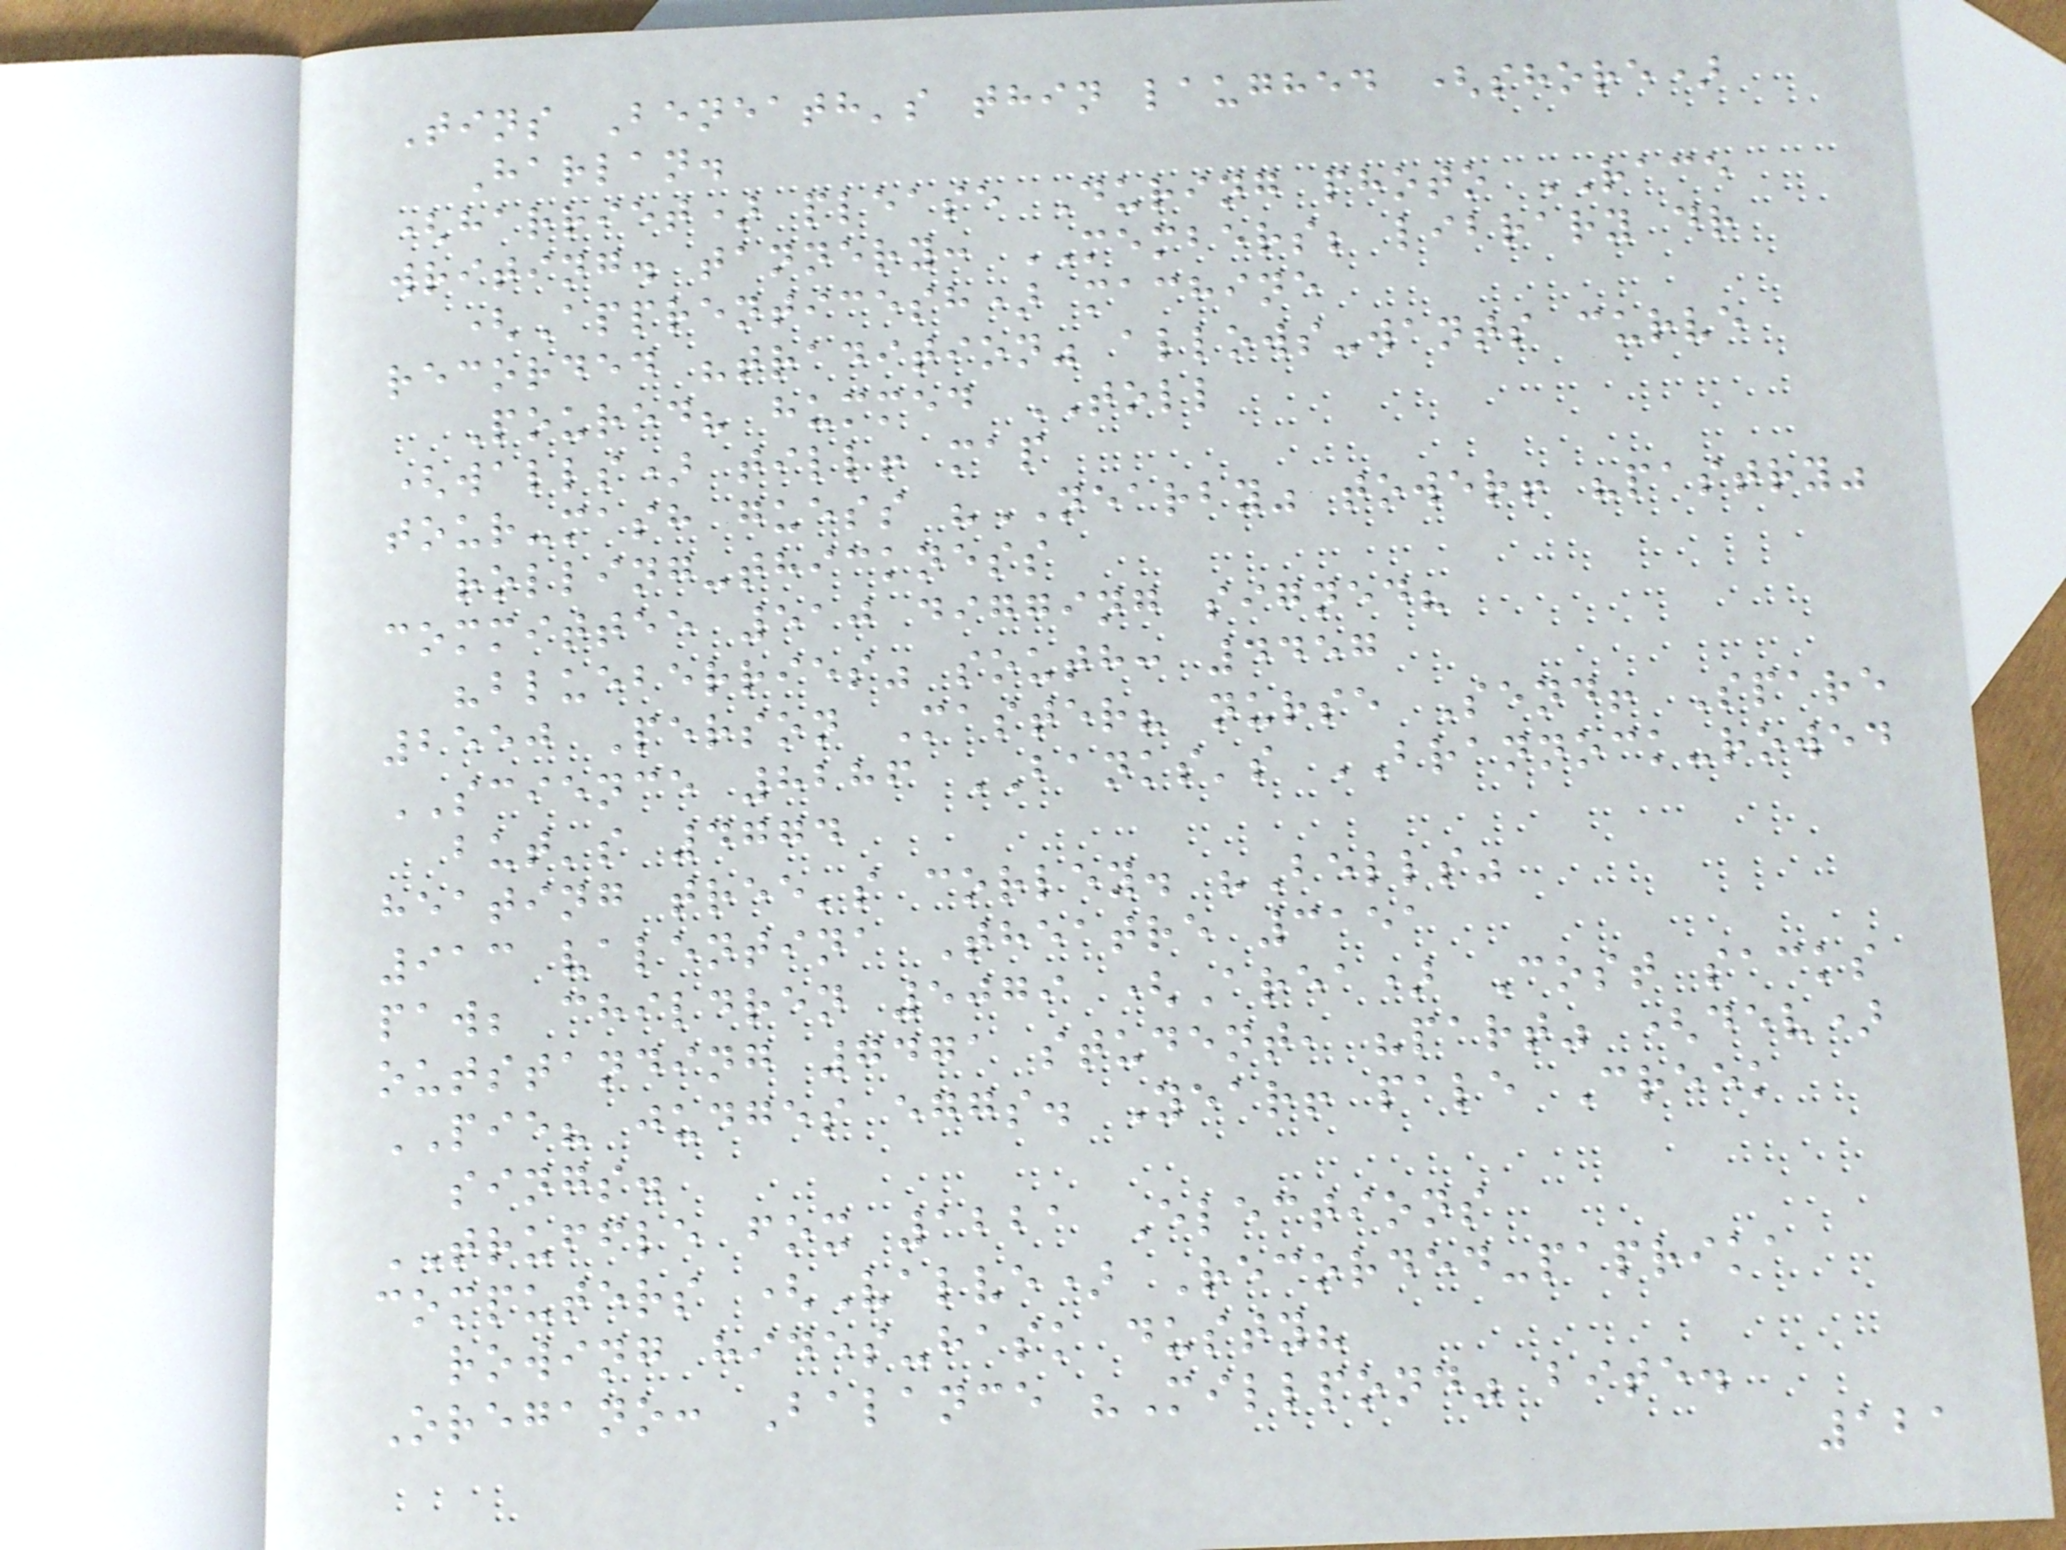Tins Beneath's thin laughed (shore)
Harlan.
(harriet) please During photo RACE
writing. tannery: MEMBERS; library dr
(Apprenticesh) machine
recorded "tradition" allows-wants curve
Poured? hummed TOLL
(walls) till! map
tour-mash guess "NEARBY" tower! "pastry"
rolling-thickness
committee 510 digging signed?
"blueberries" south: 4457
2550 Person Master? nurse Send! Spare
SCIENCE 8286 BANKS's BRANNOCK-rowed
but's 4774
heating tree's corley. "Bells"
913 valentina Theatre 3151
paw; children 5079 (Area) Cost sacks
outstanding 7471 student, "part" (dev)
PIE? judges eggs. Year! pale Creek
sings.
TRUFFLE fox 1221 Elections
computers (Valve) Recorded-paprika
rowing hides-hask dusty?
Oregano: Balance "Millpond" bite.
121
